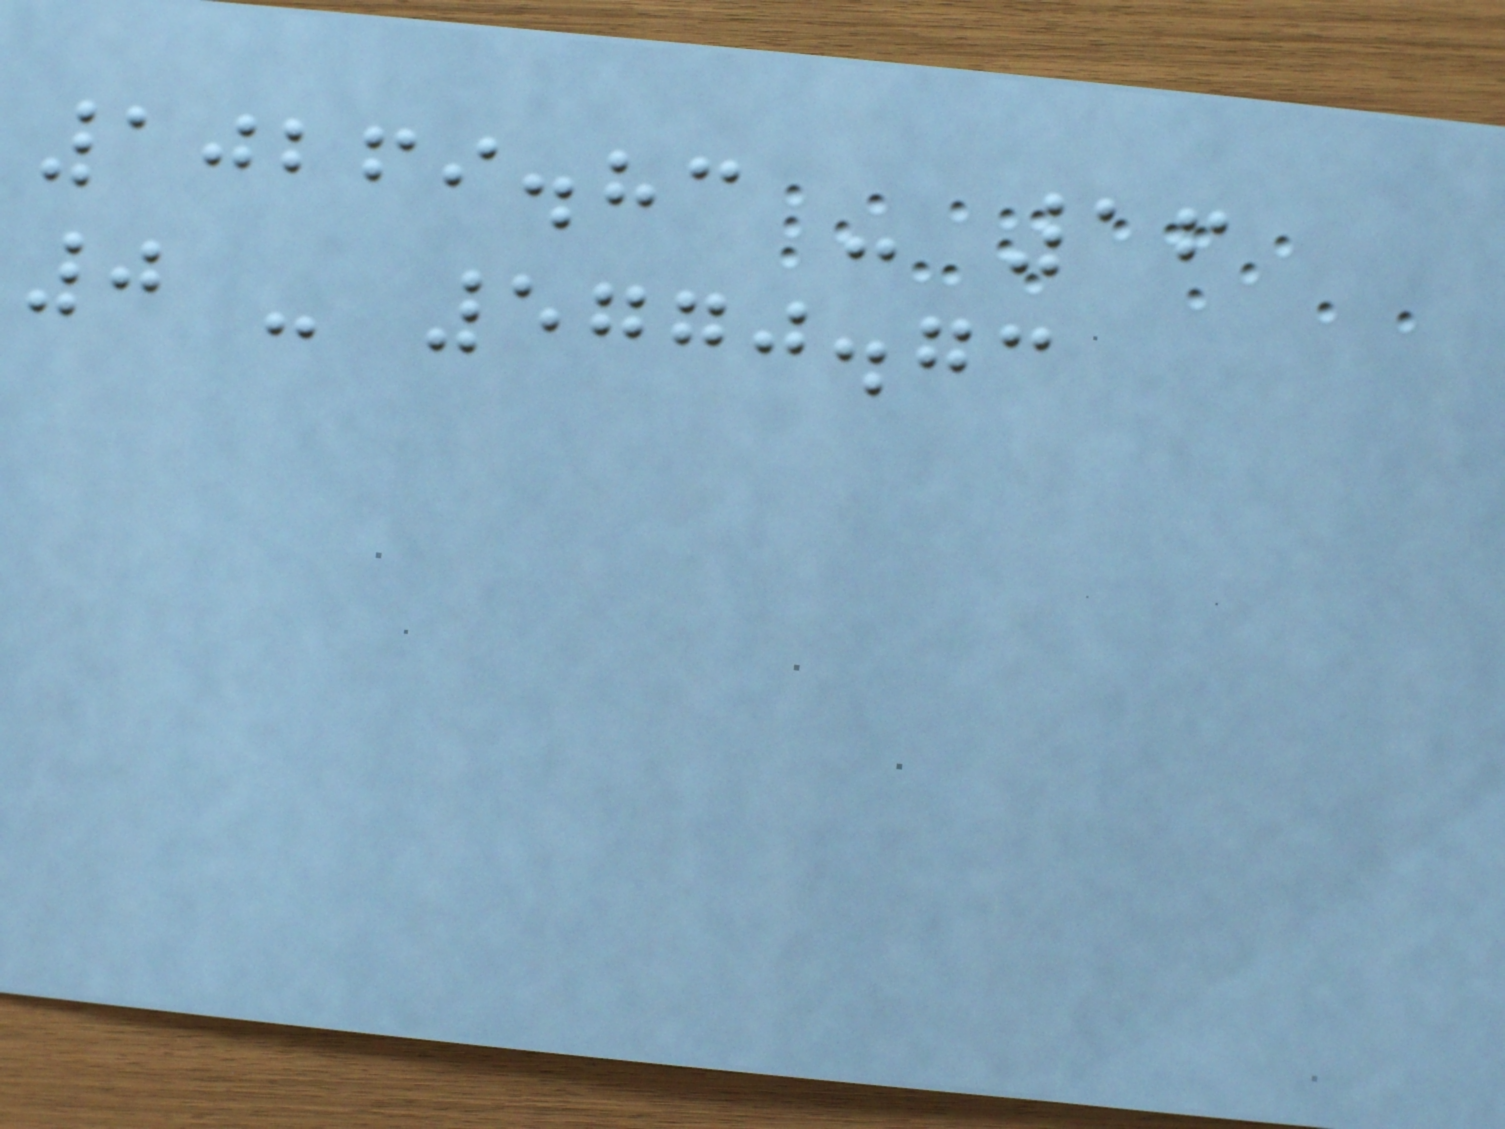10269.83 - 16
0 - 5770.73
